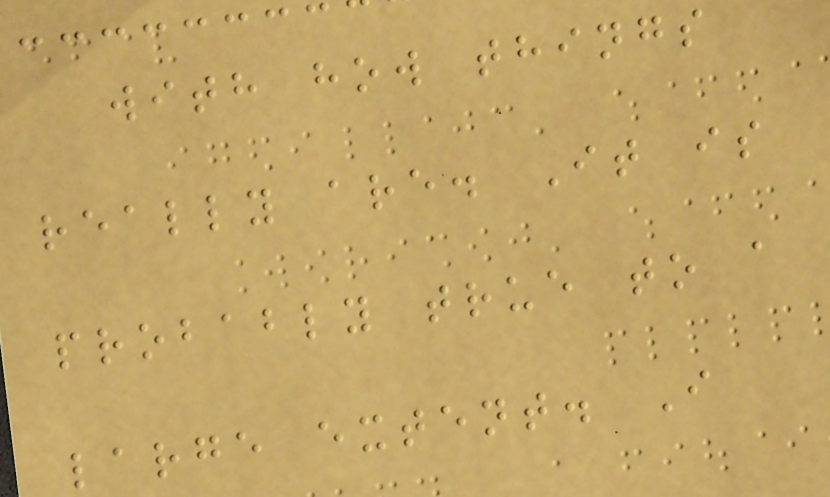with how things
really are. It is
probably true to a
large extent. I
